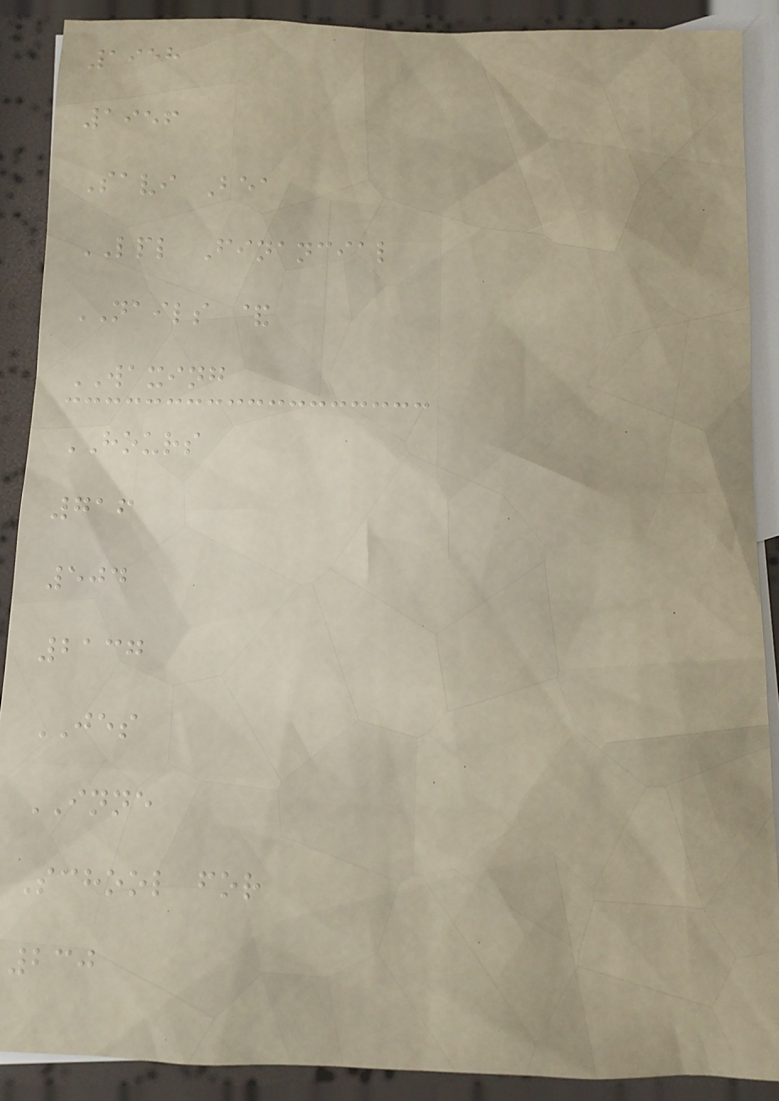1958
1956
Savi Bea
LPL Financial
NAILS &
WAXING
HOURS
716
504
2137
JES
INNE
School for
230
